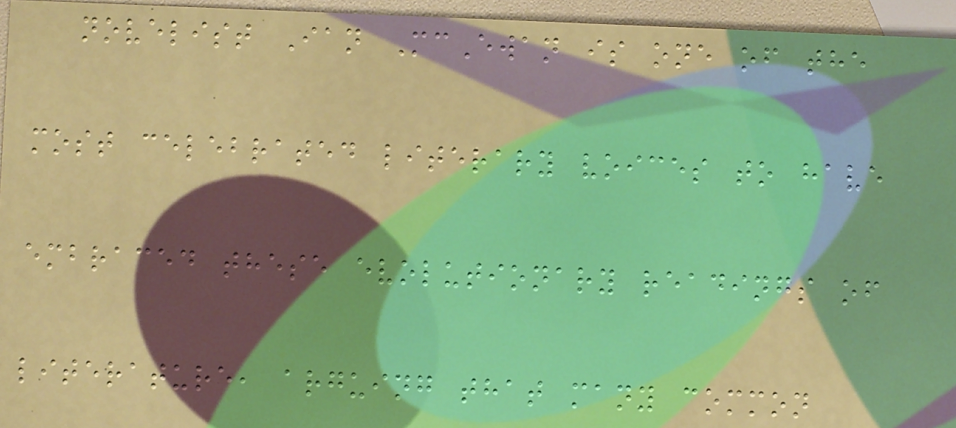novelist Ian McEwan is one of the
most celebrated literary voices to have
embraced these evolutionary readings of
literature, arguing that many common
